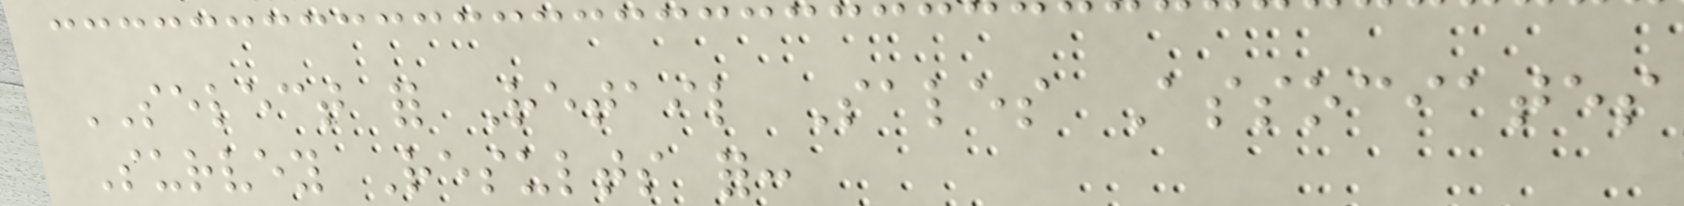SELECT for Retail Sales Associates
Survey Results for:
